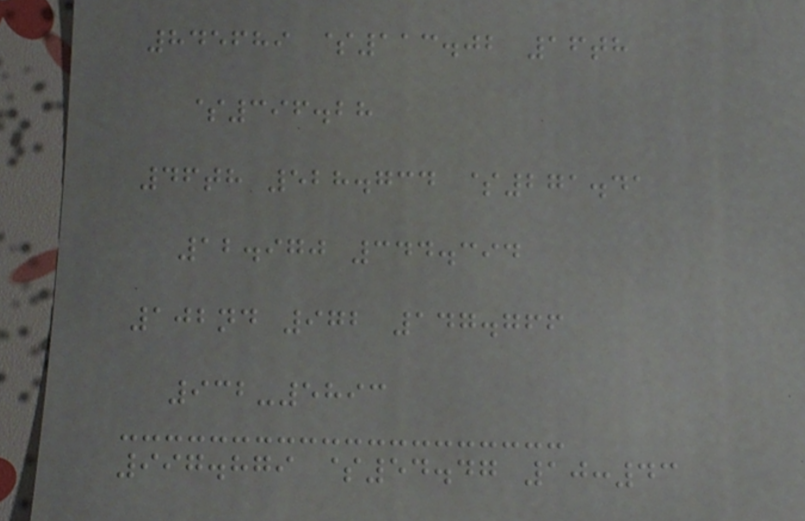845689 $113.02 16th
$396.28
46th 528.734 $271.41
12.970 344.394
102nd 972 147.766
932-5893
997.879 $54.47 10:43
